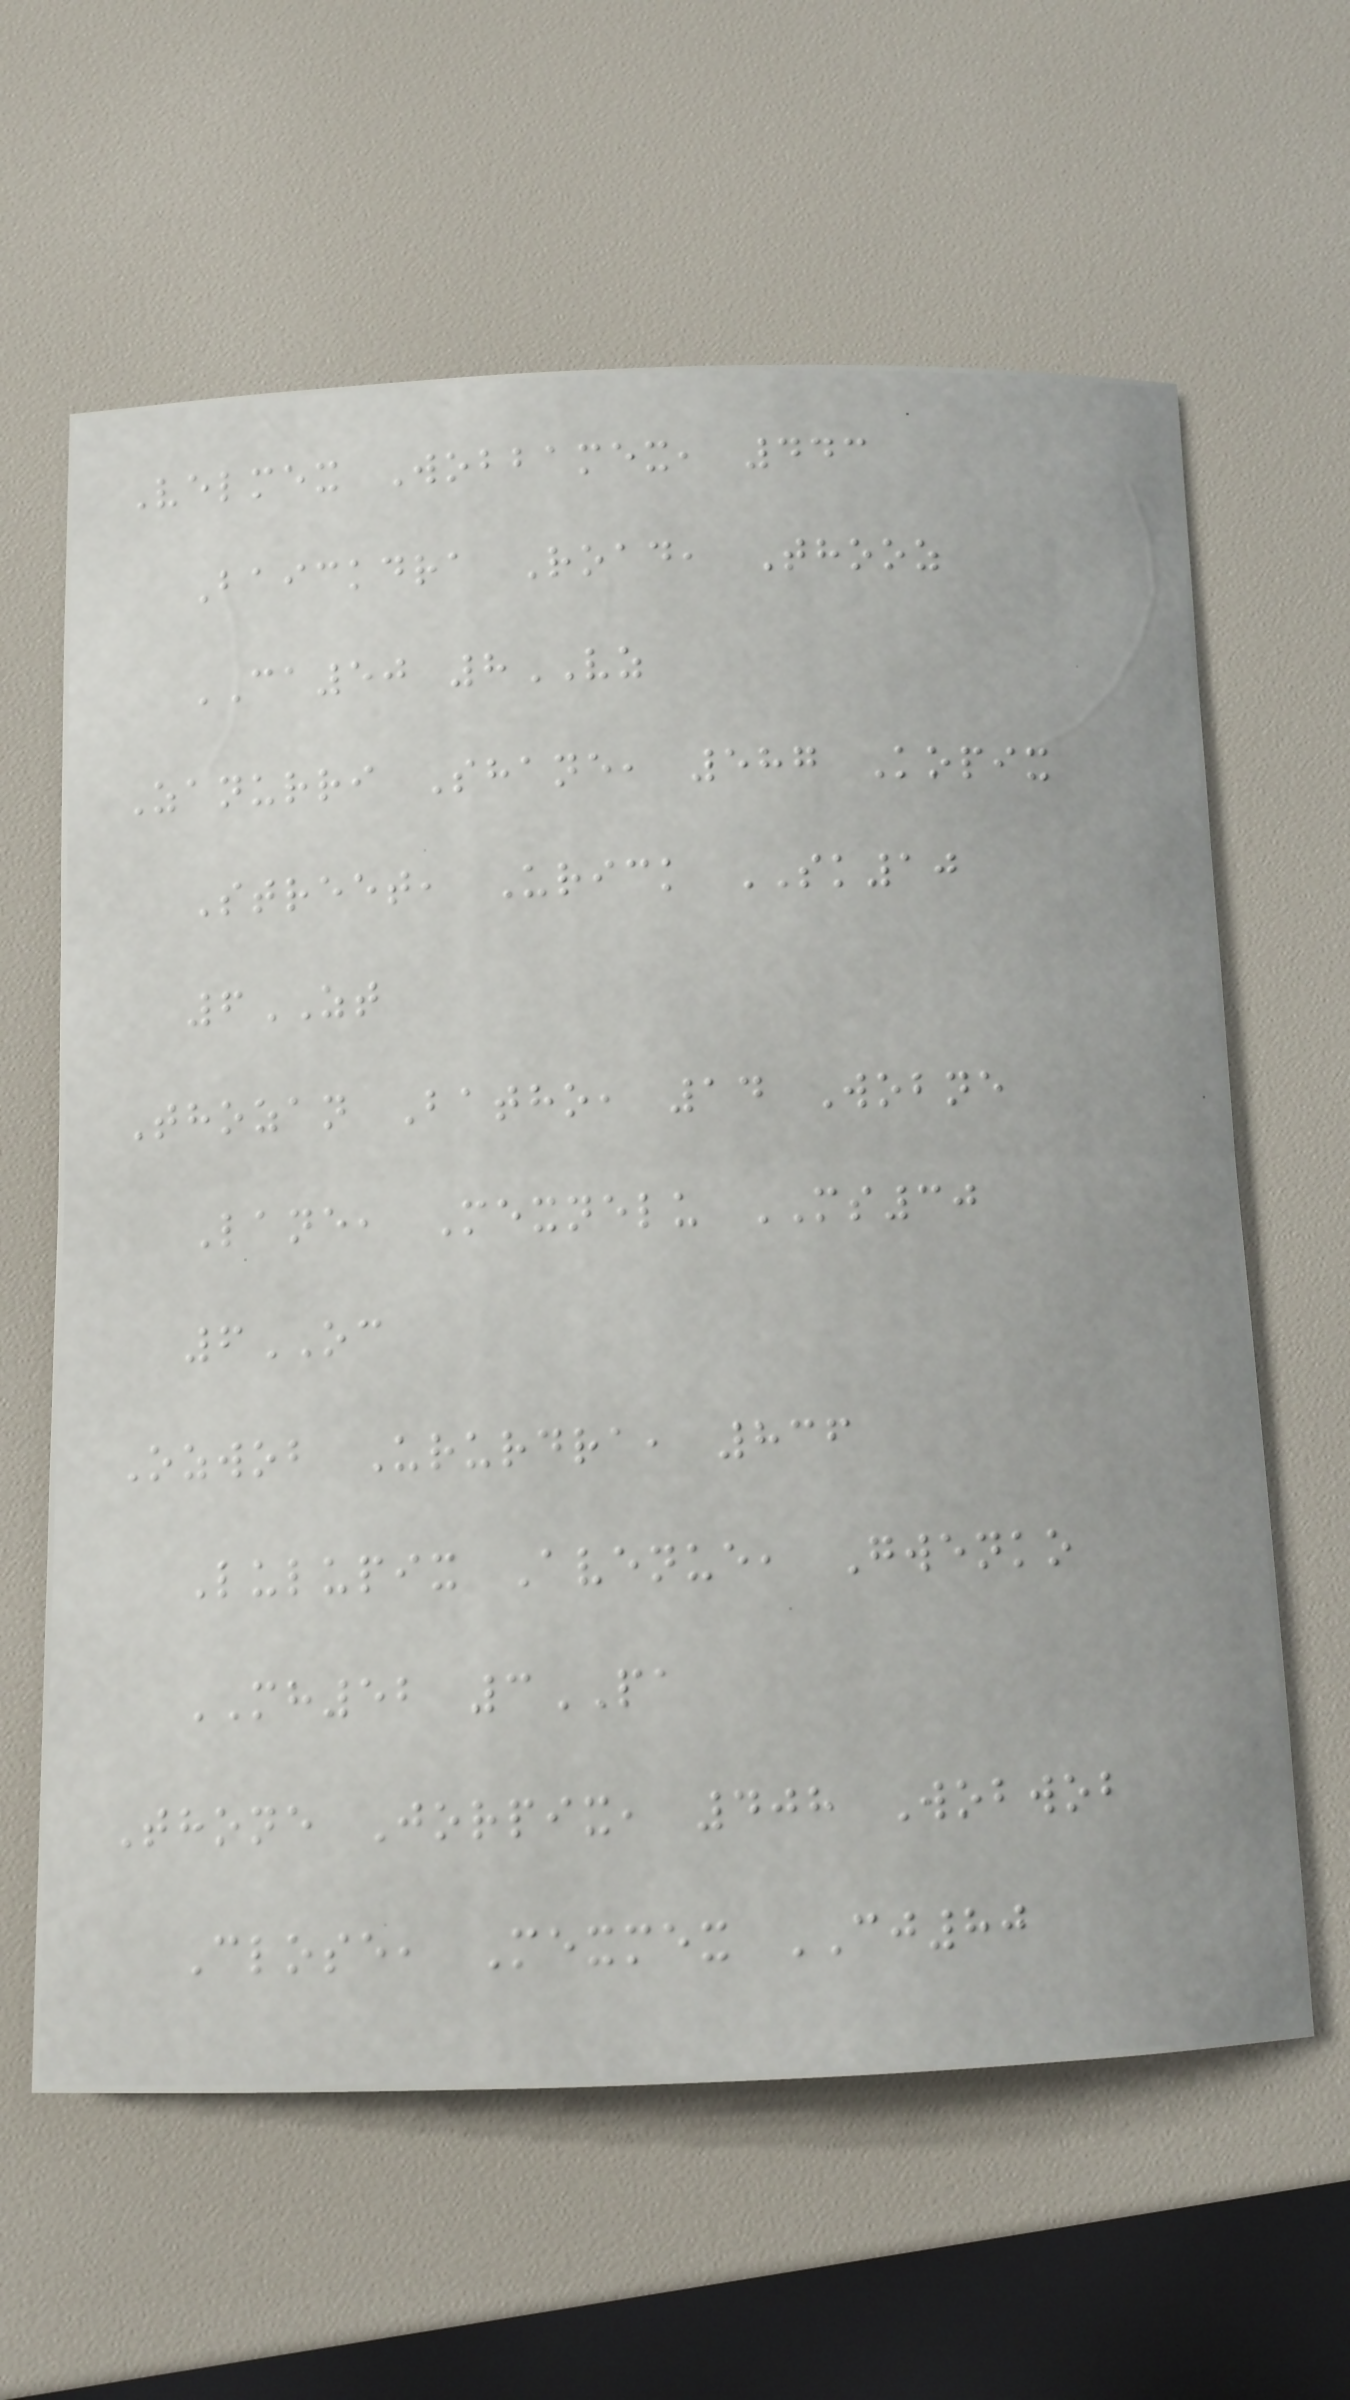Velmex Wobbamex, 443
Baickdra Road, Thooz
CA50 8VZ
Zanurri Shane, 587 Kopix
Street, Urick SK10
6ZT
Thozan Batho, 14 Wobne
Lane, Mexnelu MS30
6OC
Ozwob Ururdra, 836
Lulupix Avenue, Gwenko
MH52 3PA
Thone Jorpix, 408 Wobwob
Close, Mexmex CJ80
